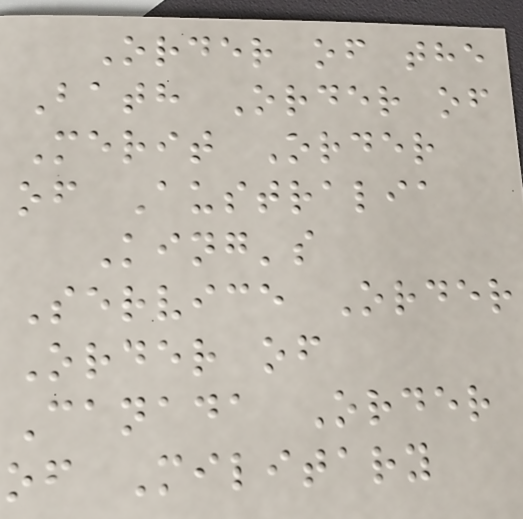Order of the
Bath Order of
Merit Order
of Australia
King's
Service Order
Order of
Canada Order
of Military
